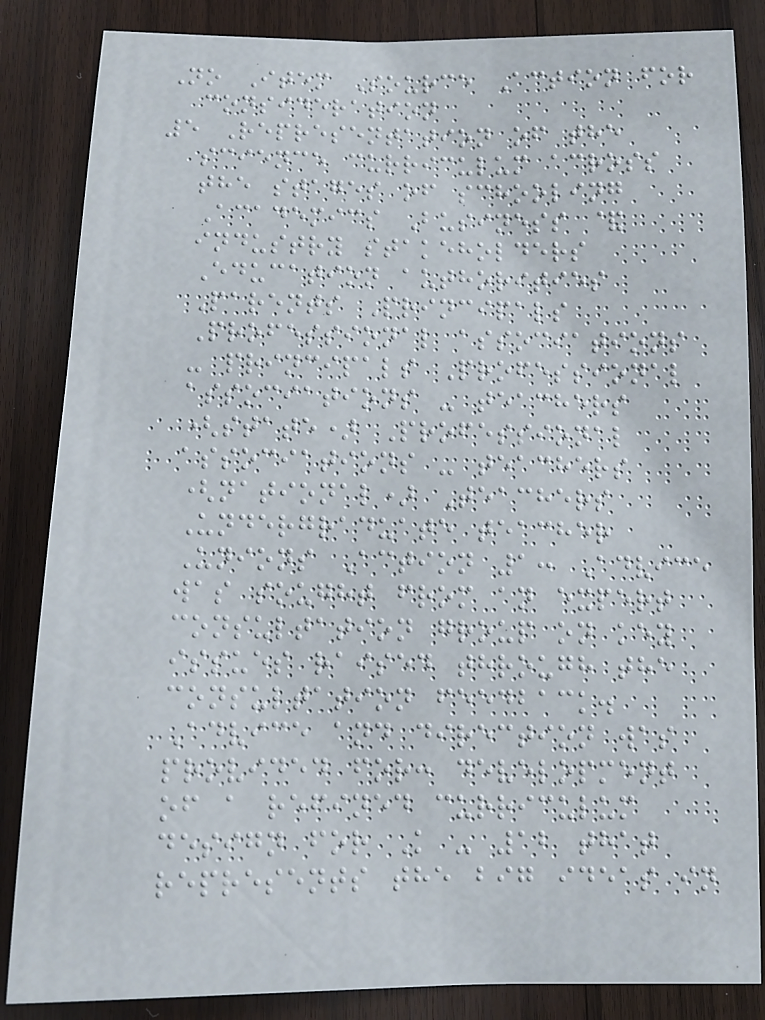No Item Source Action for
consideration
5 Representation of the
science curriculum across
the stages of schooling
Academics Business &
industry stakeholders
Education authorities
Parents Principals
Professional associations
- principals Professional
associations - teachers
(state) Professional
associations - teachers
(national) Teachers
Undergraduate teacher
Unions Action 1: Advice
was sought from an expert
consultation group on key
issues raised through the
consultation feedback.
Advice and direction was
provided for: development
of a refined curriculum
design for K - 12 that
represents the big ideas in
